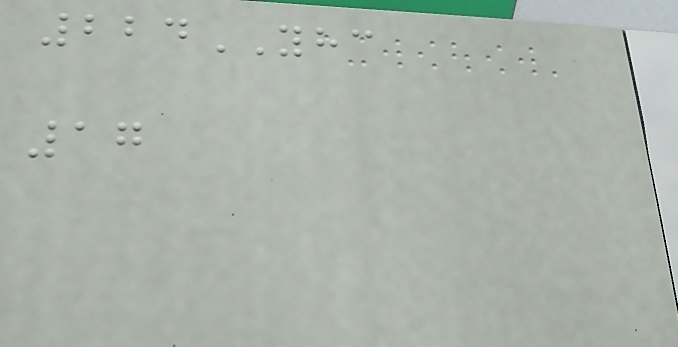224YHC
17
